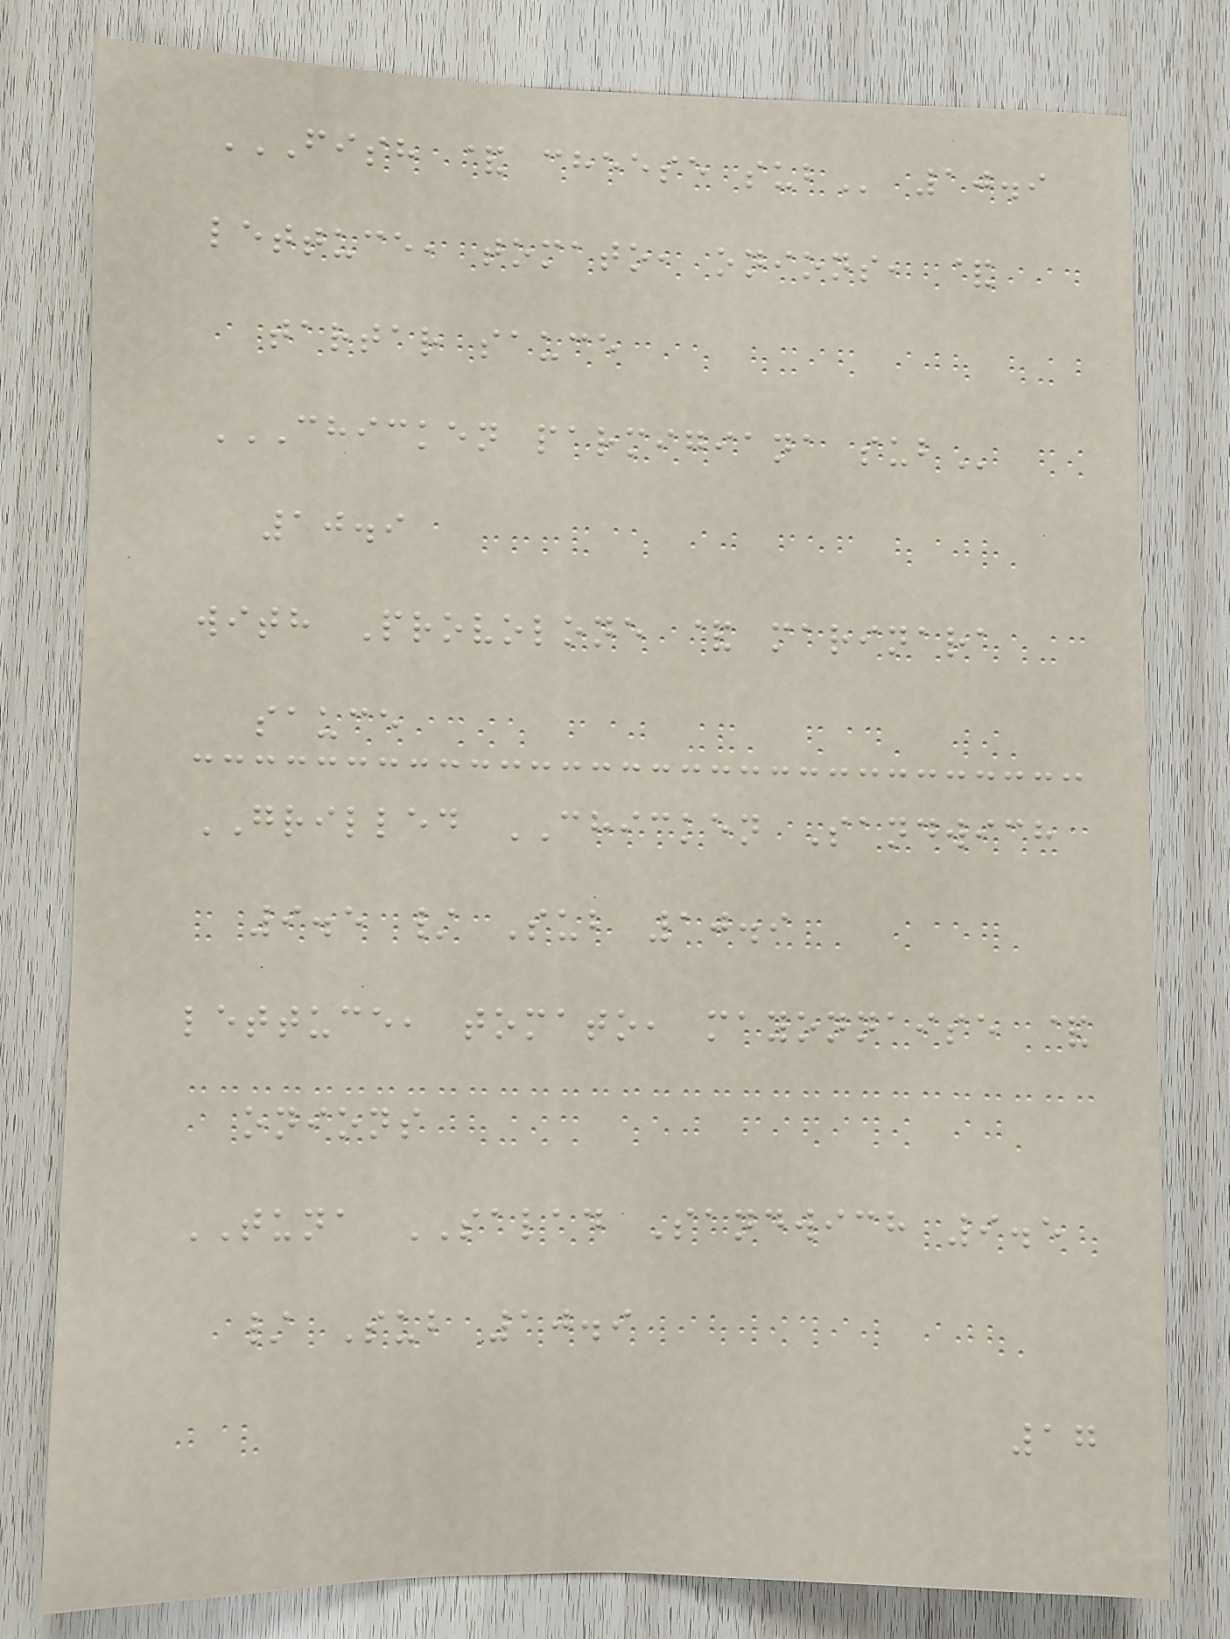FISH & CHEESE SUB 10.9
lettuce, tomato, onions, &
tartar sauce
CHICKEN PARMIGIANA SUB
10.9
with Provolone & marinara
sauce
GRILLED CHICKEN Sandwich
9.5 / Sub 10.9
lettuce, tomato, mayonnaise &
onions
TUNA SALAD Sandwich 9.5
/ Sub 10.9
17
